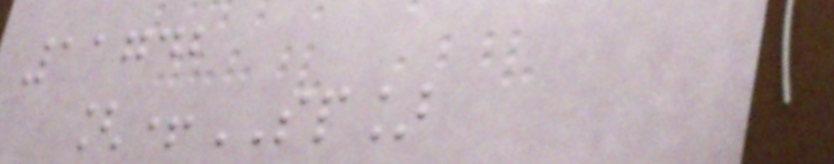11742
[+SP]
